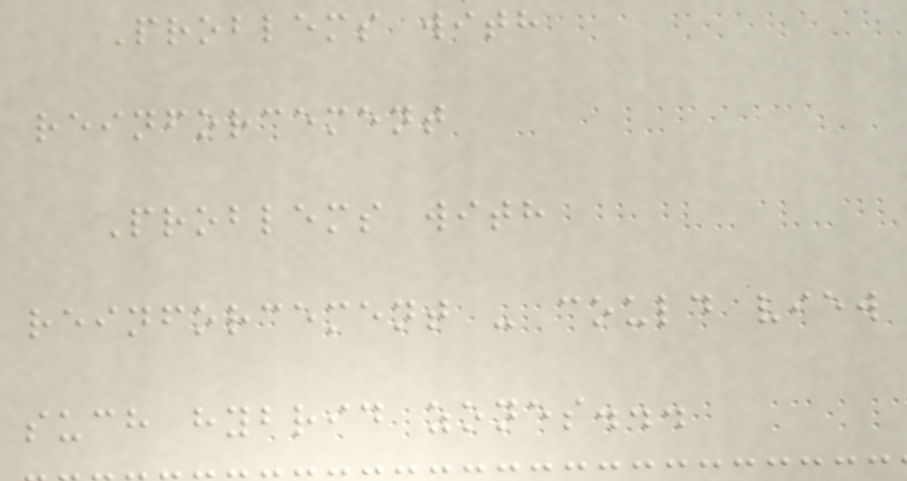Problems with
reinforcement
Problems with
reinforcement - could view
such hybrid zones...
